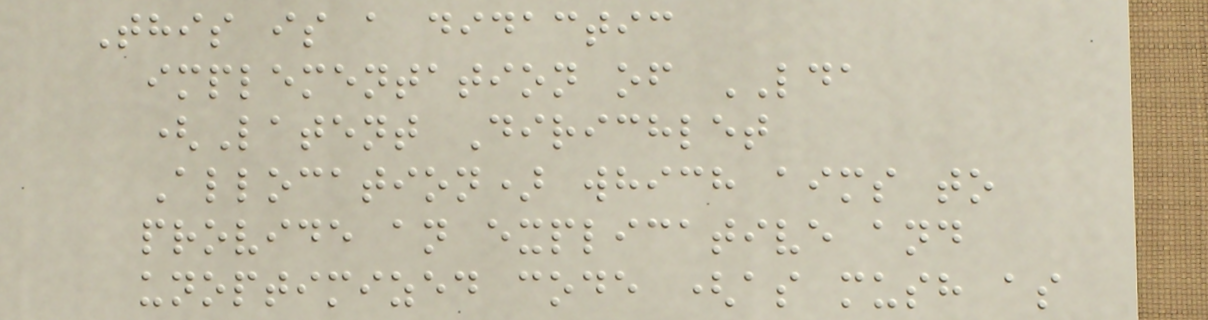This is a didactic
implementation of LDA
(Latent Dirichlet
Allocation) which aims to
provide an explicative and
unoptimized code (as mush as
